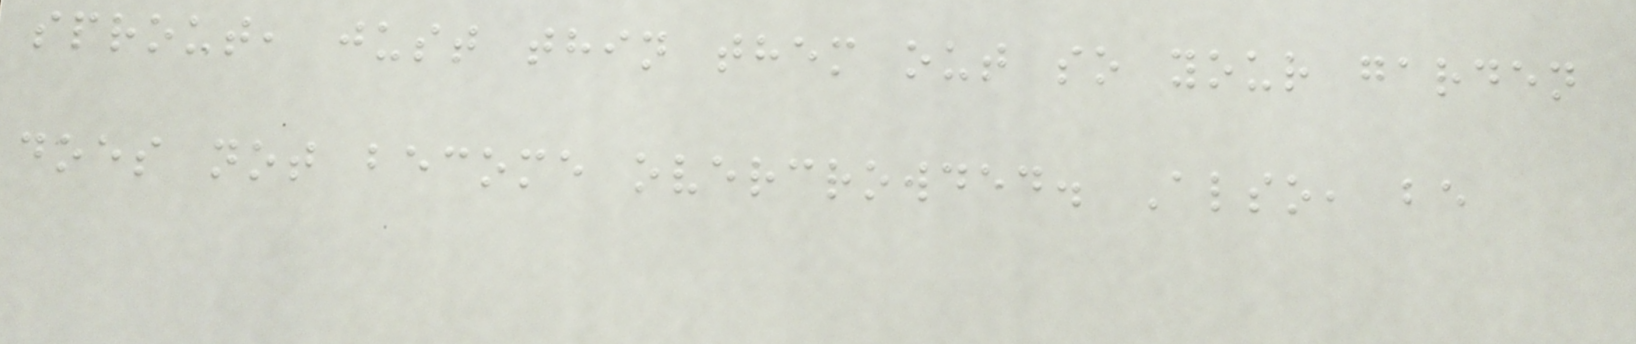sprout, just thin them out so your garden
does not become overcrowded. Also, be
